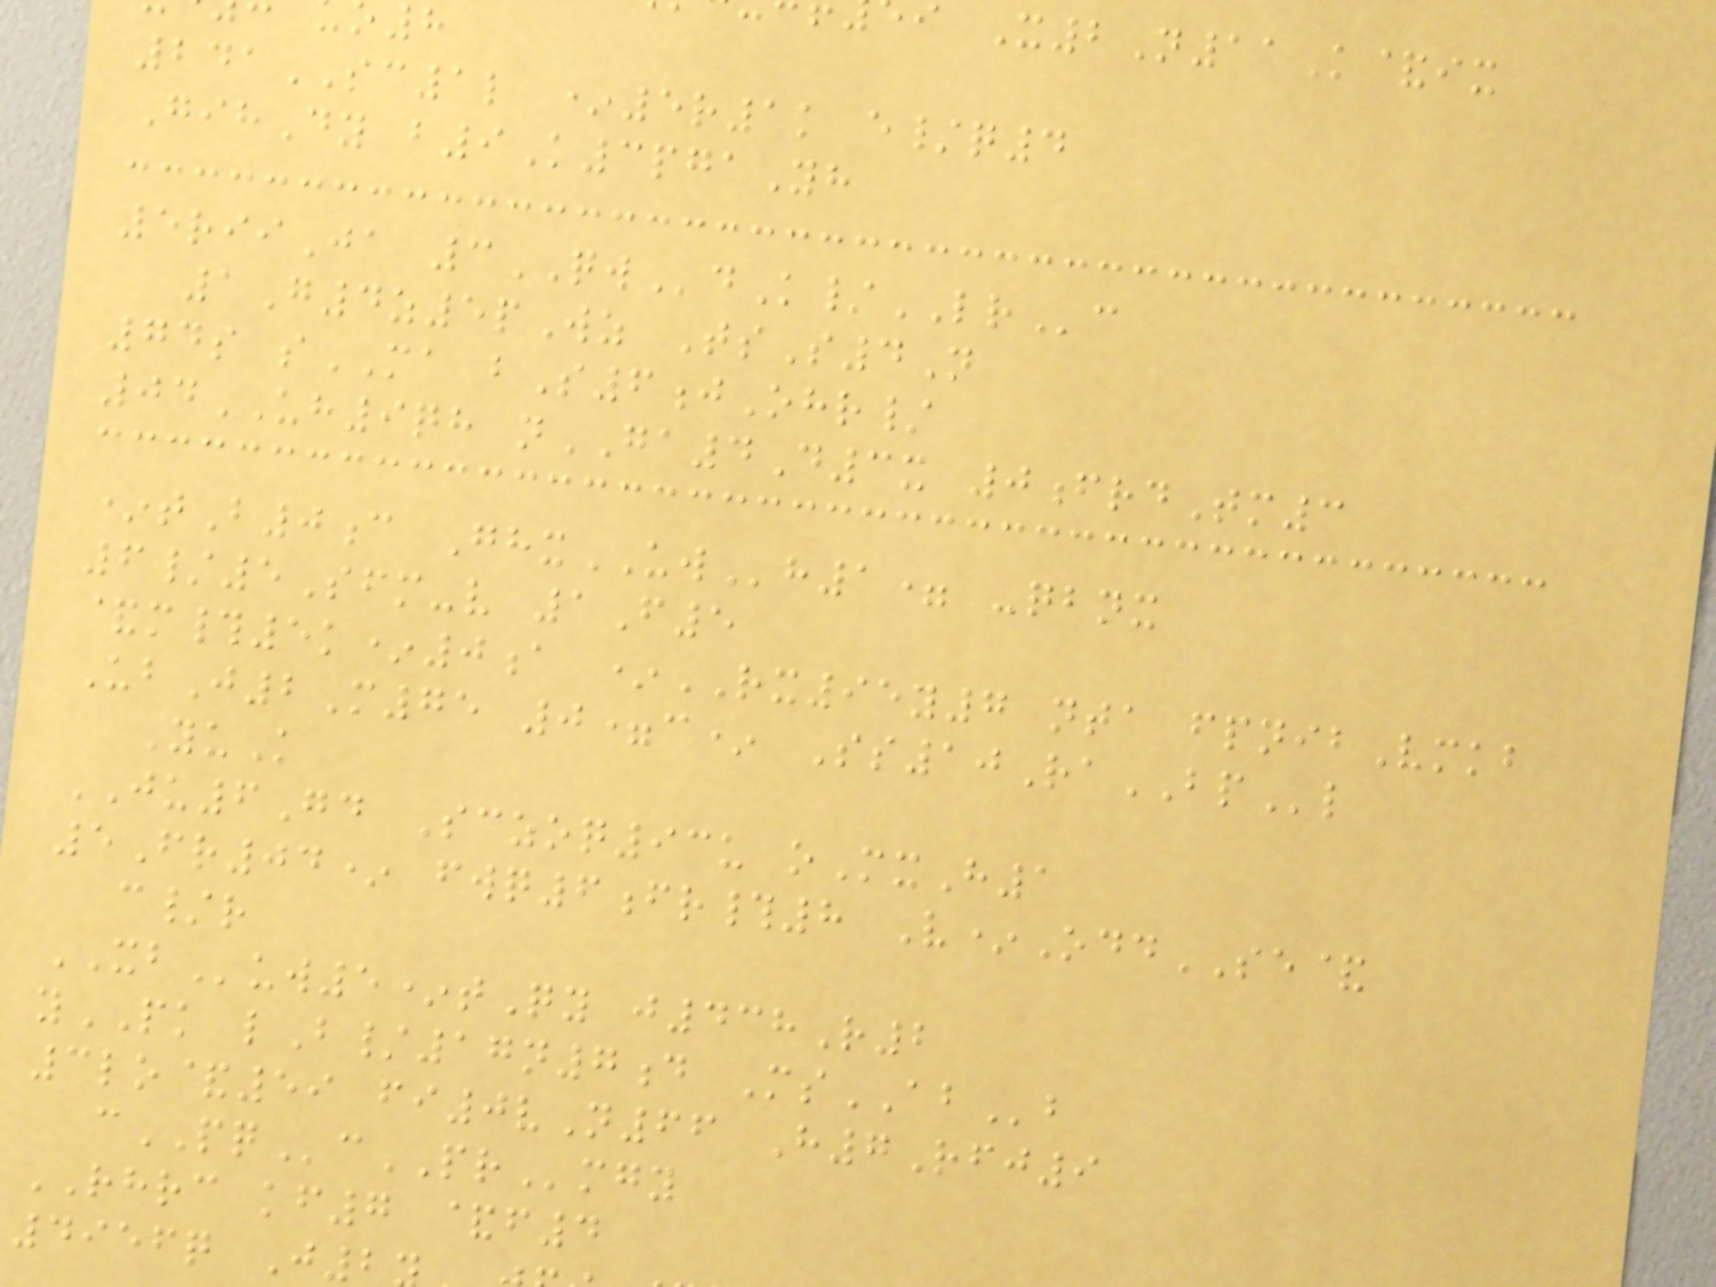i X2N11K&ix
241SC1l *5r1k e/q4
GihDy b9K3pgaYh
5riiJa 3QWdK/LRc
1G4z5pWz TsS4N
74s sMA bS6jOhr/
04UH9qh nGA4D3x 0frdTm3
*tB0c GhxUWh1= -qbnx
6/5Sfm-v 1F5
&m#5k*0a *RX95y7 nta fpnibVmkb
UbJ2M75 0=c* Ss10RaBPl
YuK
JU6Gd Sczoq93u oMxH1
5Fr04* fwq6fr#8 V*OddSE&
c/r
XBuw5*tQy j438R2
yPK lB/17n7d MsABb
3lo&59 fi0vN66 H7Rfj9
cPQcPRmgy
RHRC kf7 &f4
4956q J2
